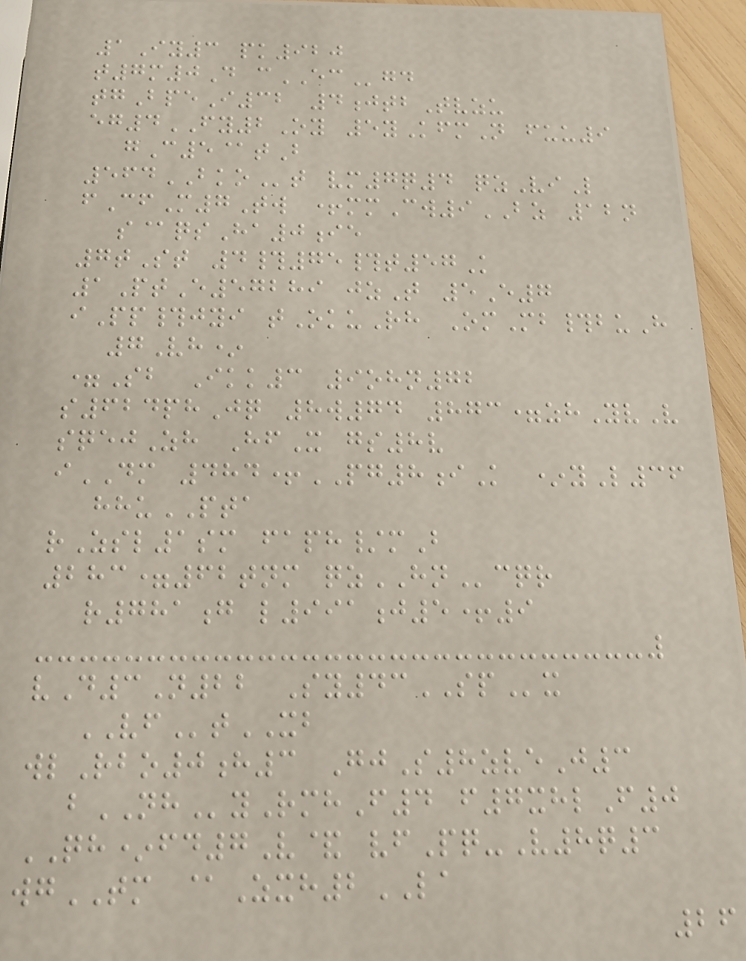1Iy3 pk920
t7m0D cECgd
tgBpeI32 4jtbTvzu
eg4FY2Oy 5yKfmN fuu9
gC5@tB
564BKOt vm7q4 qzViL
fCfM7Tw +mmCw9BZ 12n
s@qsHa0ie
7tSt 4#75#t57K
1PtE57289 jzT 5E7
iPp#jyi tOkuRh OmMb#buH
7Vh*
=Sb Ikk3 9ohn72
s624phJq 8w74 873=zhYvV
sqejZh HfX gs8v
iDM 484+PG8iK *yL36
hhuPTA
rZsl1sm faph/mB
283=62tnm qzHNcqr
r781g l991j5+9
vD3N22 Sy43SPx
VFtXB
wlRbo0h3 GjS8zveJ3
bNHyRmhF4 f7xhlF0
QH*fd7V& vfPq-V8q3
wgTM @Zxh2LA
26
